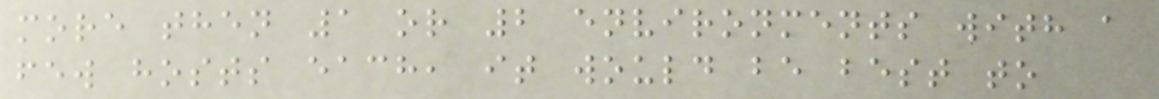more then 1 or 2 environments with a
few hosts each, it would be best to
